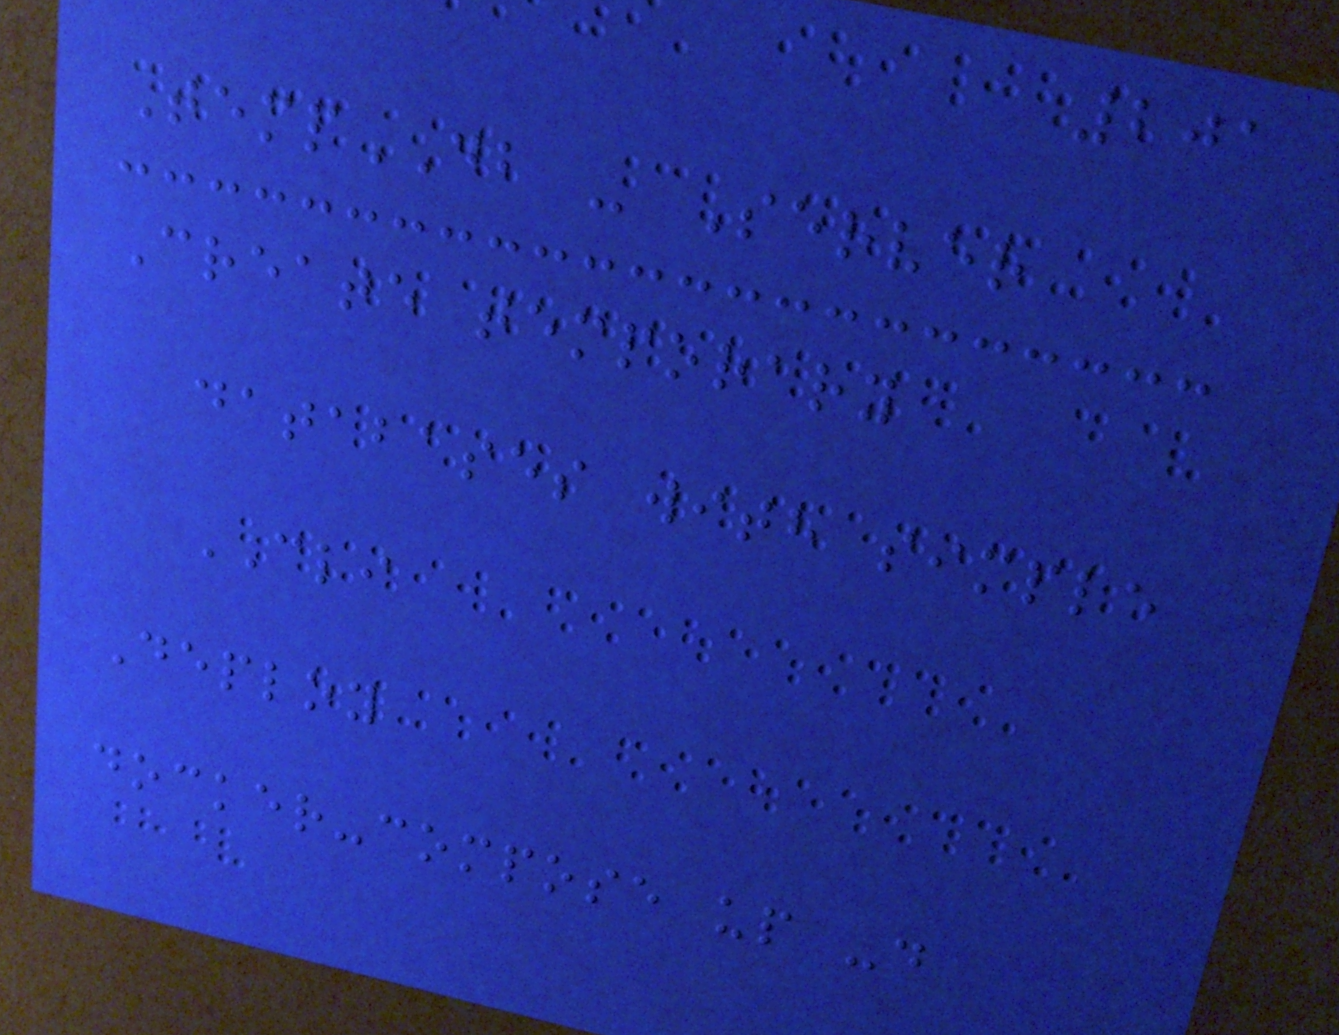201
TempDB - Server
Create temporary
databases with simple
CLI
Deploy
docker-compose up -d
